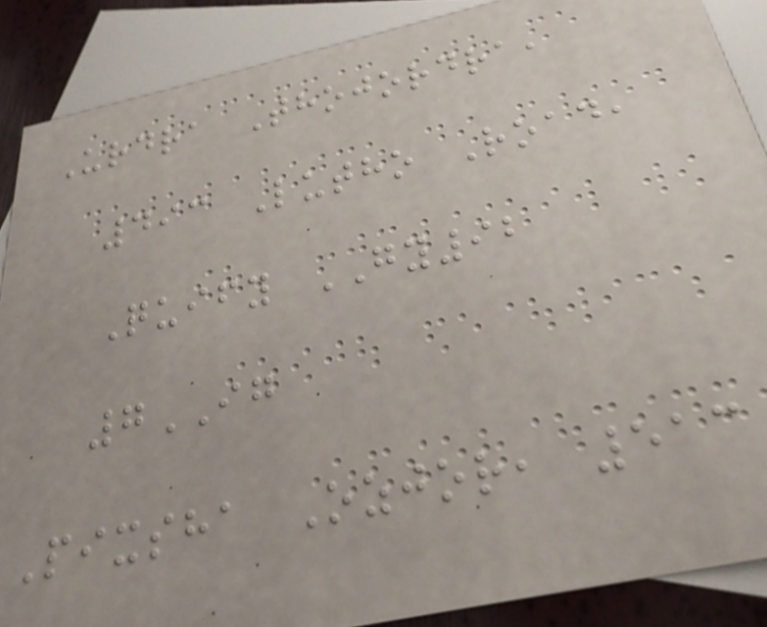Urdra Thojordra,
493 Lutho Road,
Quify GY92
7IG
Pixsha Ozjor, 513
